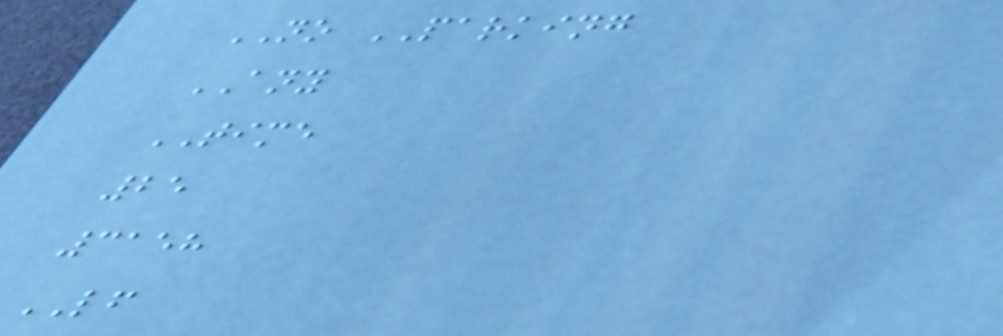NO PARKING
ANY
TIME
25
3158
LF
